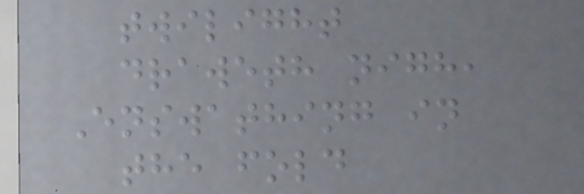twilight
draweth nigh,
Enswathing in
the fold
